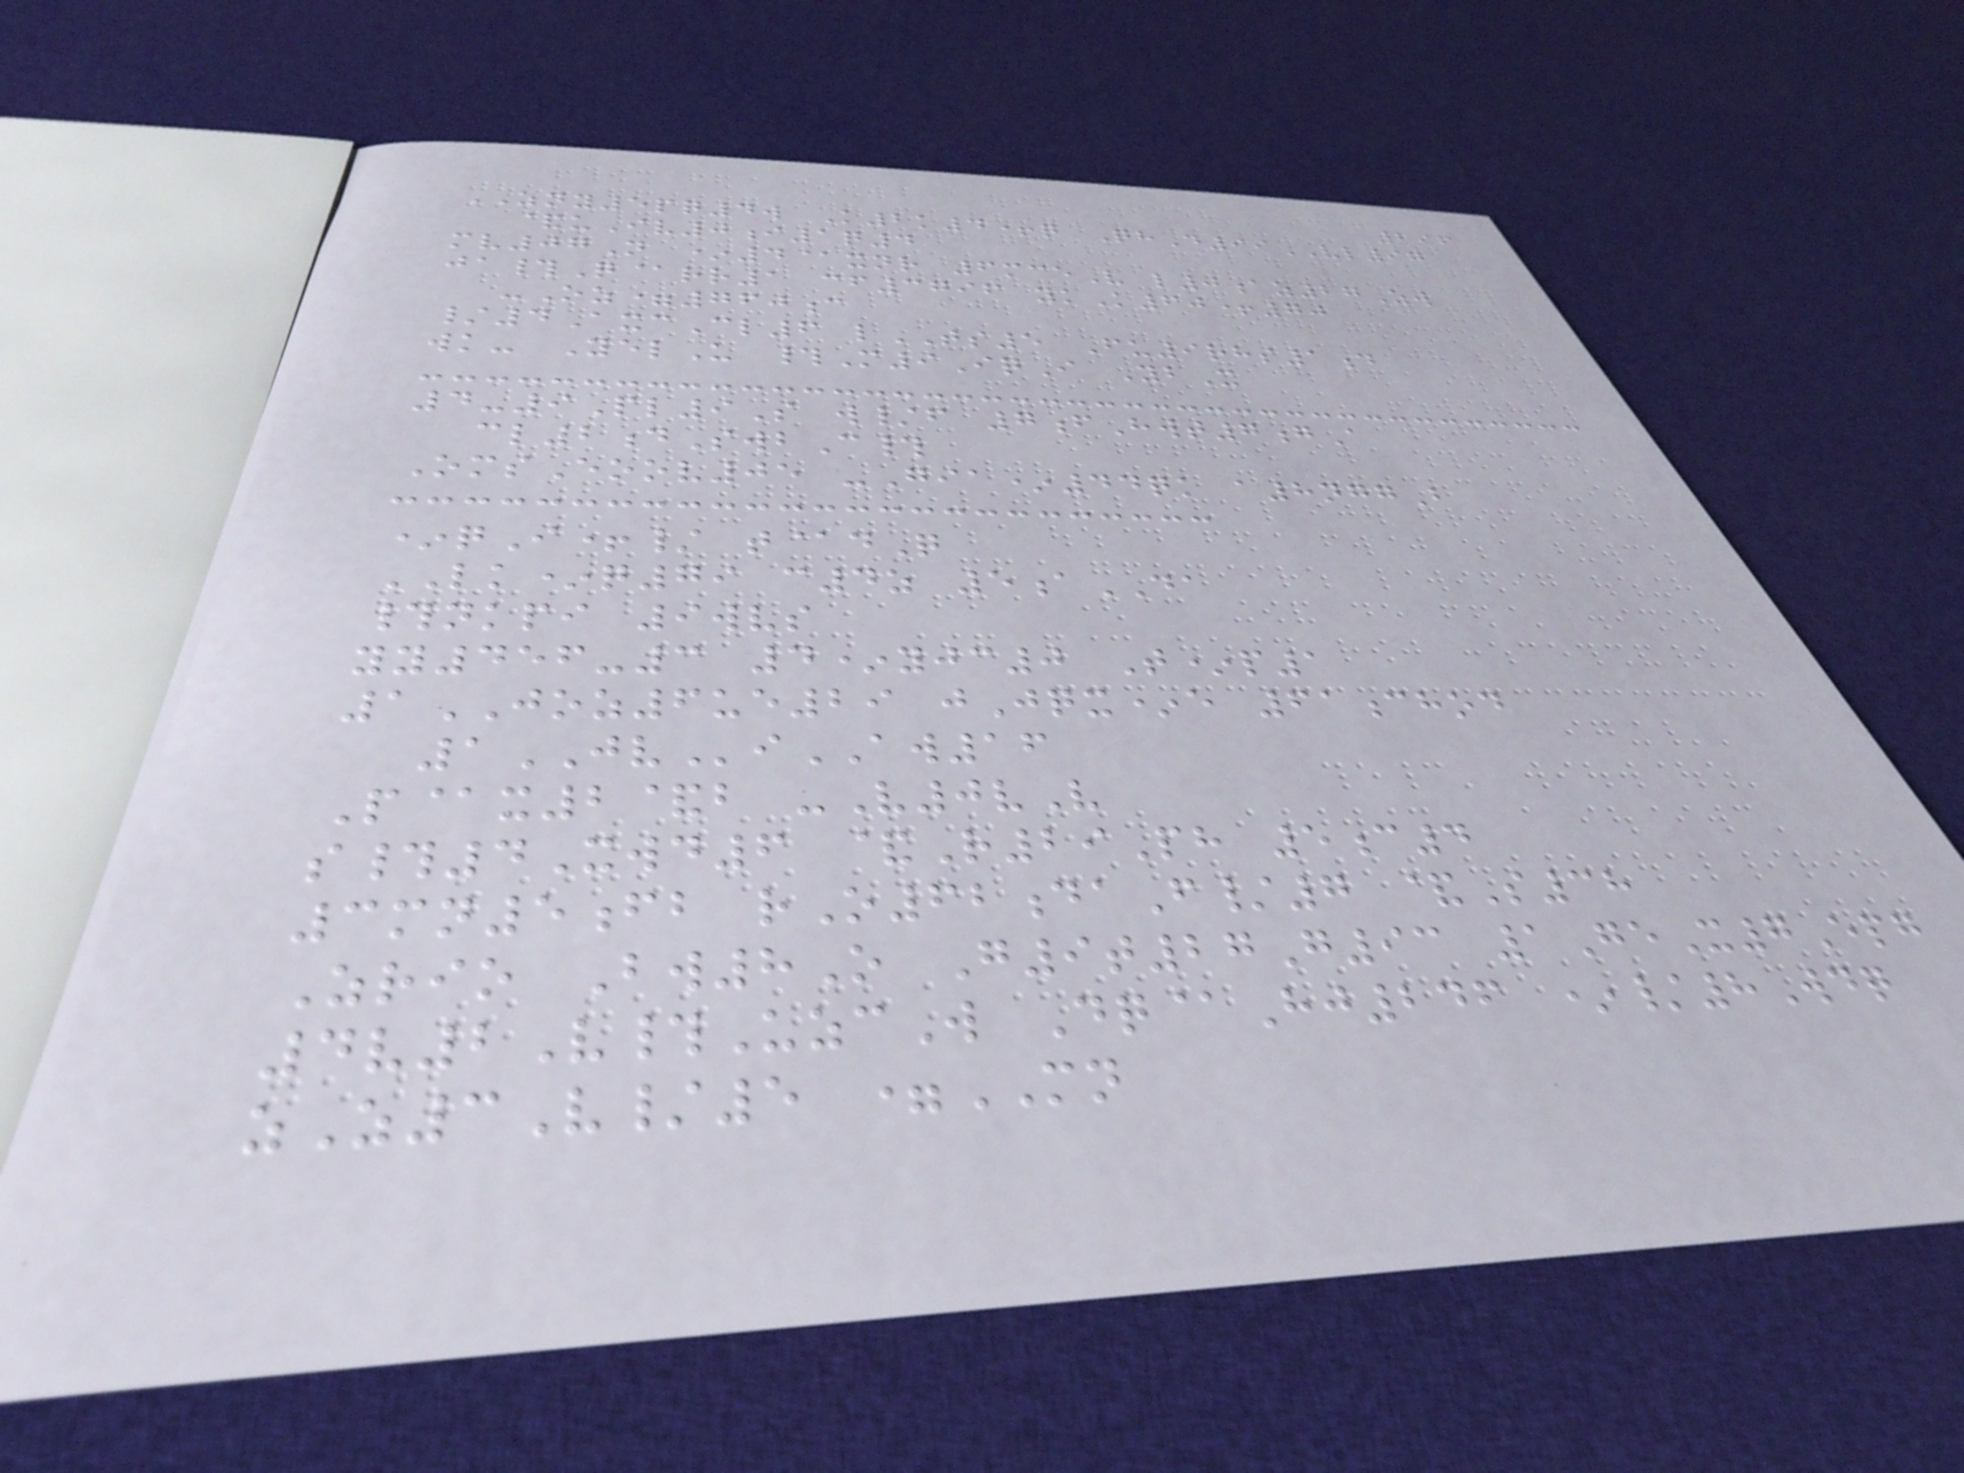296
ZNY5pq4w K2k4+q QhD99VL97
&uIv0i1q4
mv07N *4@xnr 6mceV l0az27Zw
ja#Q@rr1 cf3796 ykK60+70
-Oz=760c
/4AxcCl6 lTS5 Fu9rhs1d
wk- YelU #M9IqI YbX
4-9Pl9S w/f 7fHwt7gA
cl2dSwbC#
OmsEoov05 -Gia*44qk a8nggB
*qI+/ t@dQ
LK*q79 c4z 5aDA
#nkpi 9wvs
yy456-3 4*yjc0 T*p1
1JOZ6ue29 jJqx*e 61chod
1JViAW16
P@x2&b -V0vV
s#4Xwd6 &R29Ph 5c4
3mn5fb rO62daF/7 &S38
Zrio Bw8O G9t27G93 1GeX7Epg
4v2V#UzcW Dq@Hj246 */8Wdq
zZ3V/5 =MN
